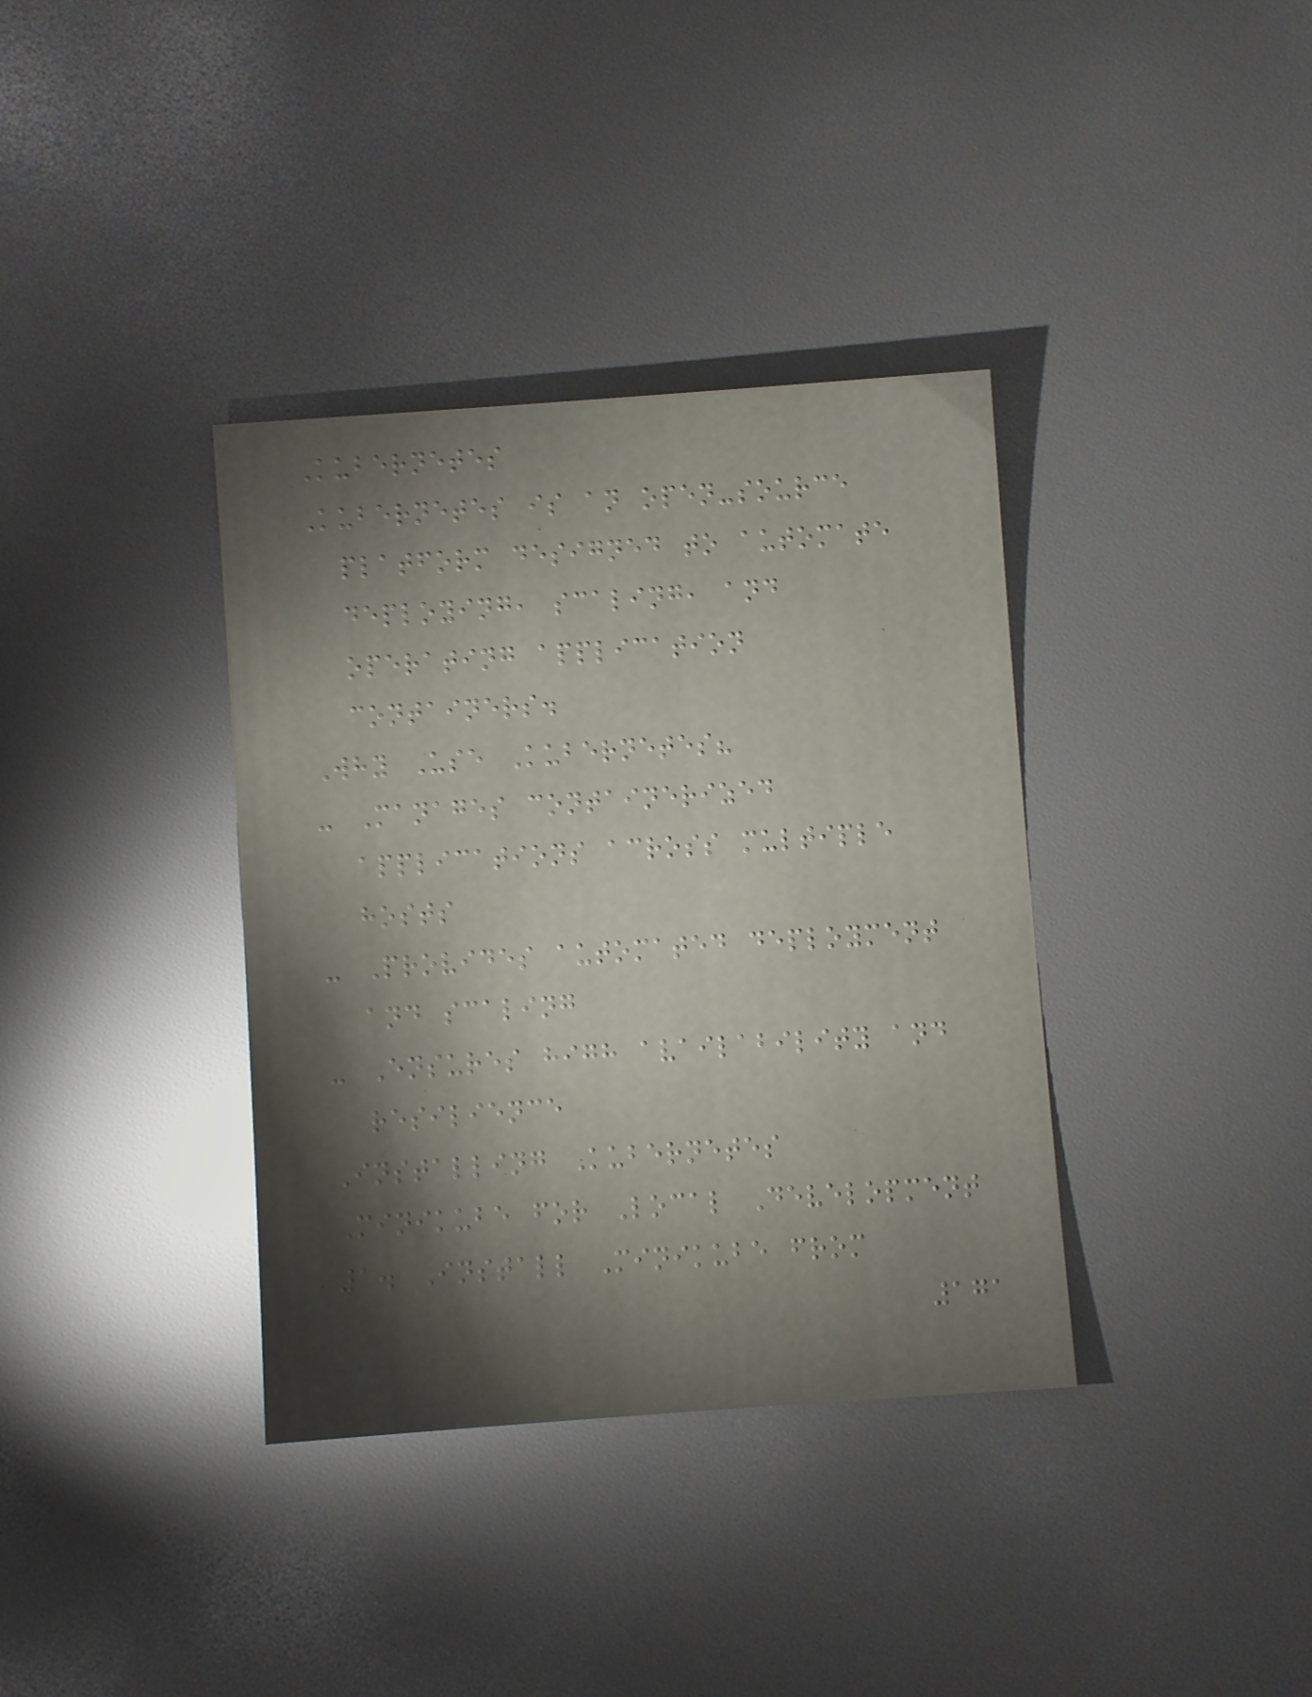Kubernetes
Kubernetes is an open-source
platform designed to automate
deploying, scaling, and
operating application
containers.
Why Use Kubernetes?
- Manages containerized
applications across multiple
hosts
- Provides automated deployment
and scaling
- Ensures high availability and
resilience
Installing Kubernetes
Minikube for Local Development
1. Install Minikube from
171
